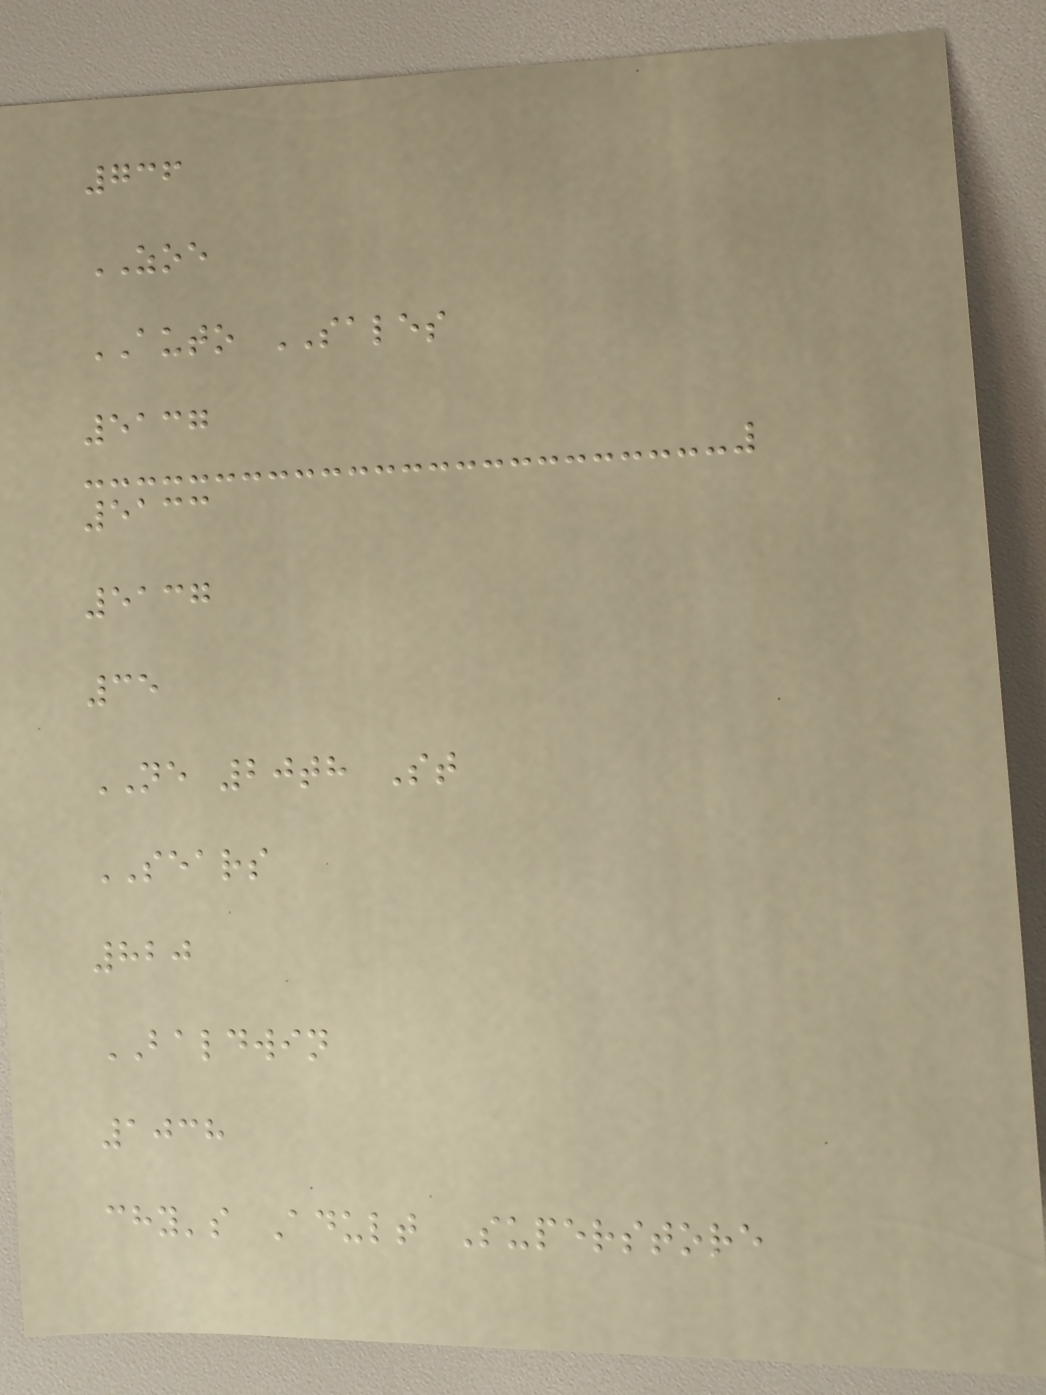736
ZOE
AUTO SALES
5137
5133
5137
35
NE 20th St
SEARS
820
BALDWIN
1038
chy's Adult Superstore
